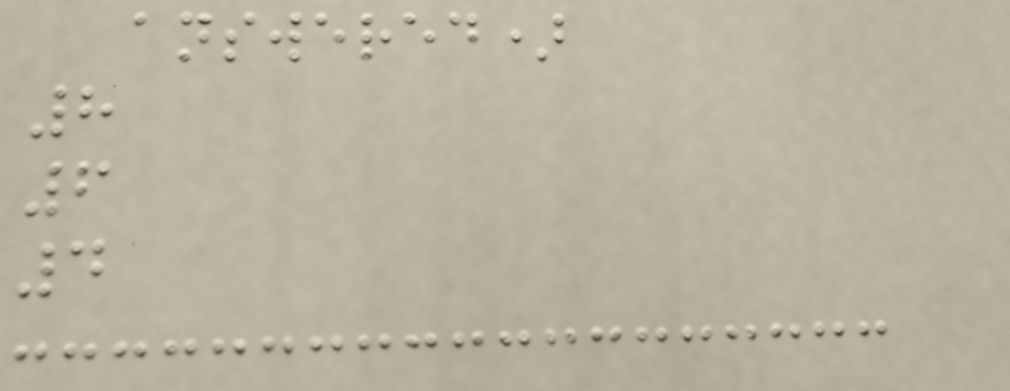answered)
8
6
4
